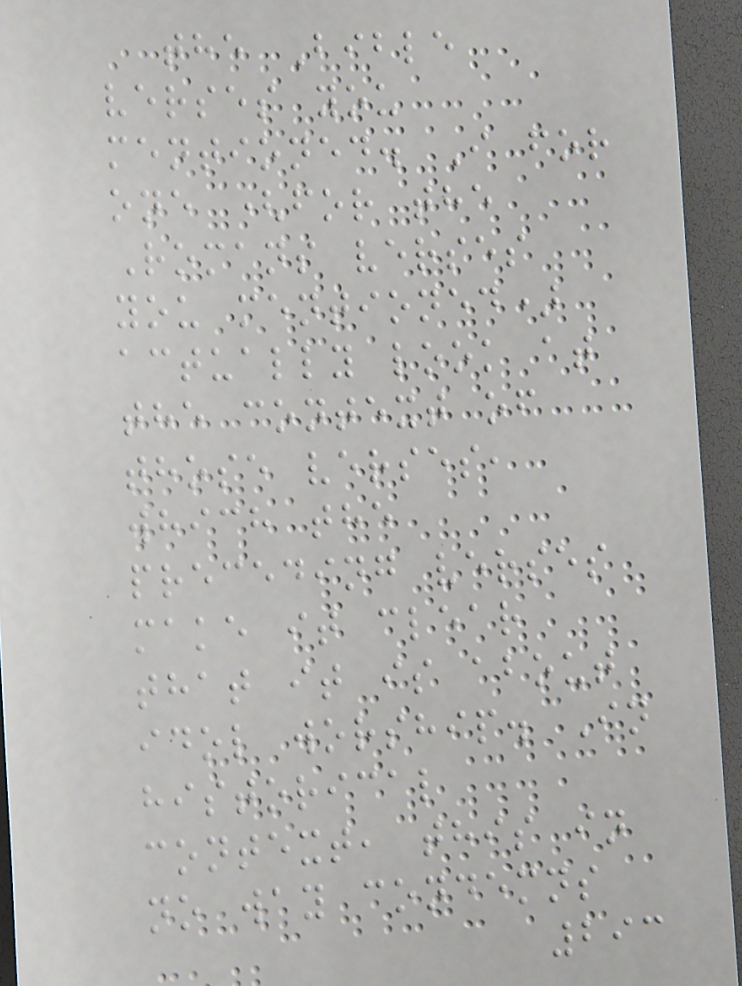the Bible
verses you
mentioned. I for
one (for the
Romans verses
you mentioned)
actually look at
the context of
those verses,
which the
preceding verses
make it clear
that it is about
idol worship. In
historical
context, this in
no way condemns
293
